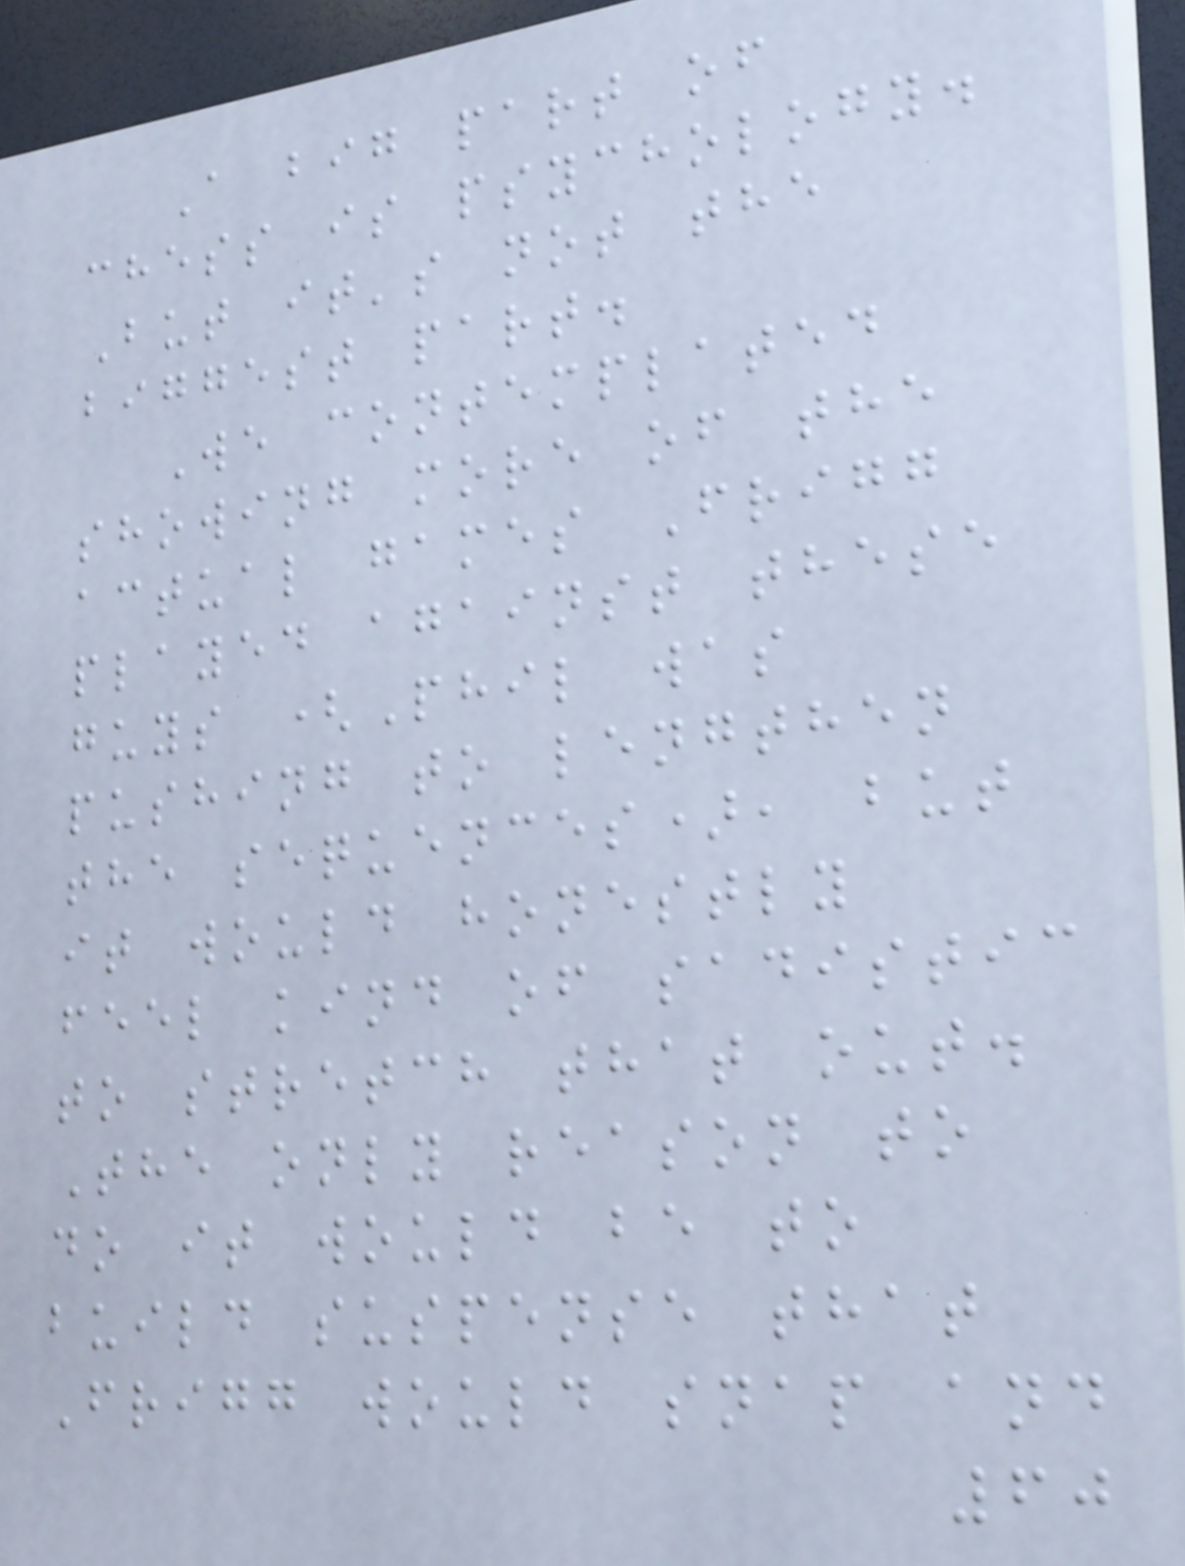A big part of
chess is psychology.
But it's not the
biggest part.
We contemplated
showing more of the
actual games Frigg
played against these
guys (Phil was
pushing to lengthen
the sequences), but
it would honestly
feel kind of sadistic
to stretch that out.
The only reason to
do it would be to
build suspense that
Frigg would snap and
60
